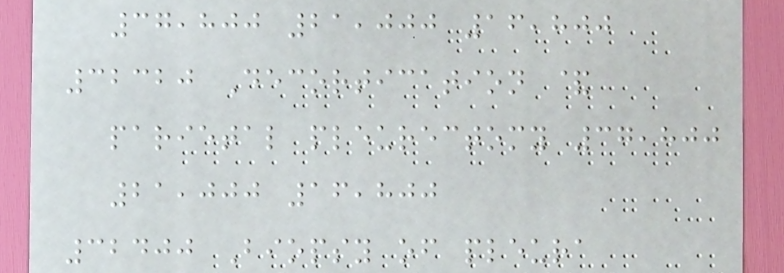37,800 21,000 16,800
32320 Decortication &
parietal pleurectomy 37,800
21,000 16,800
32400 Biopsy of pleura
